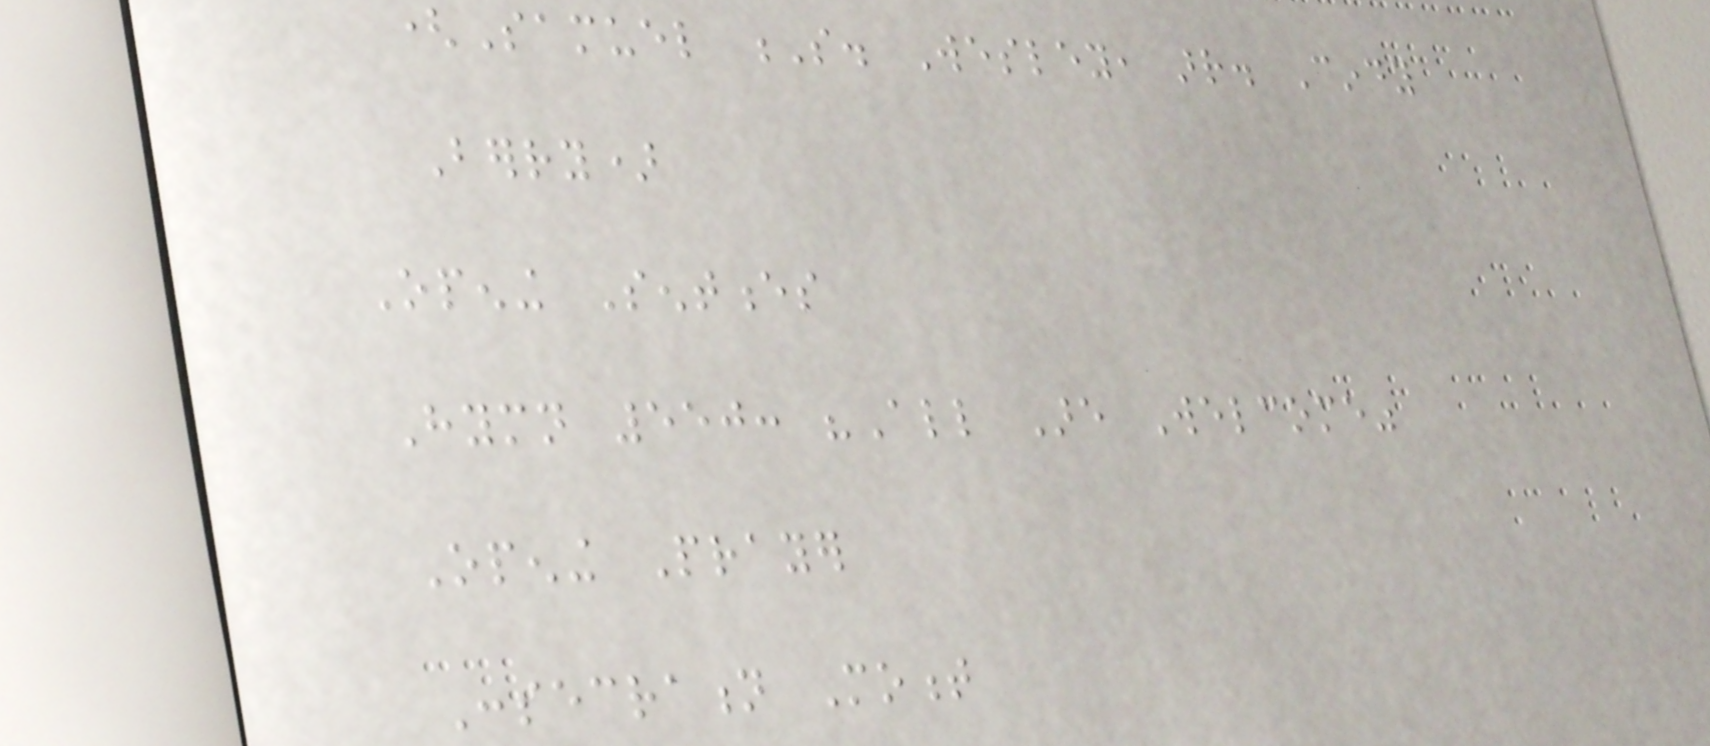(Samuel S. Wesley, arr. Cindy
Berry)
Opening Sentences
Hymn 550: "All Are Welcome"
Opening Prayer
Consecration Moment
